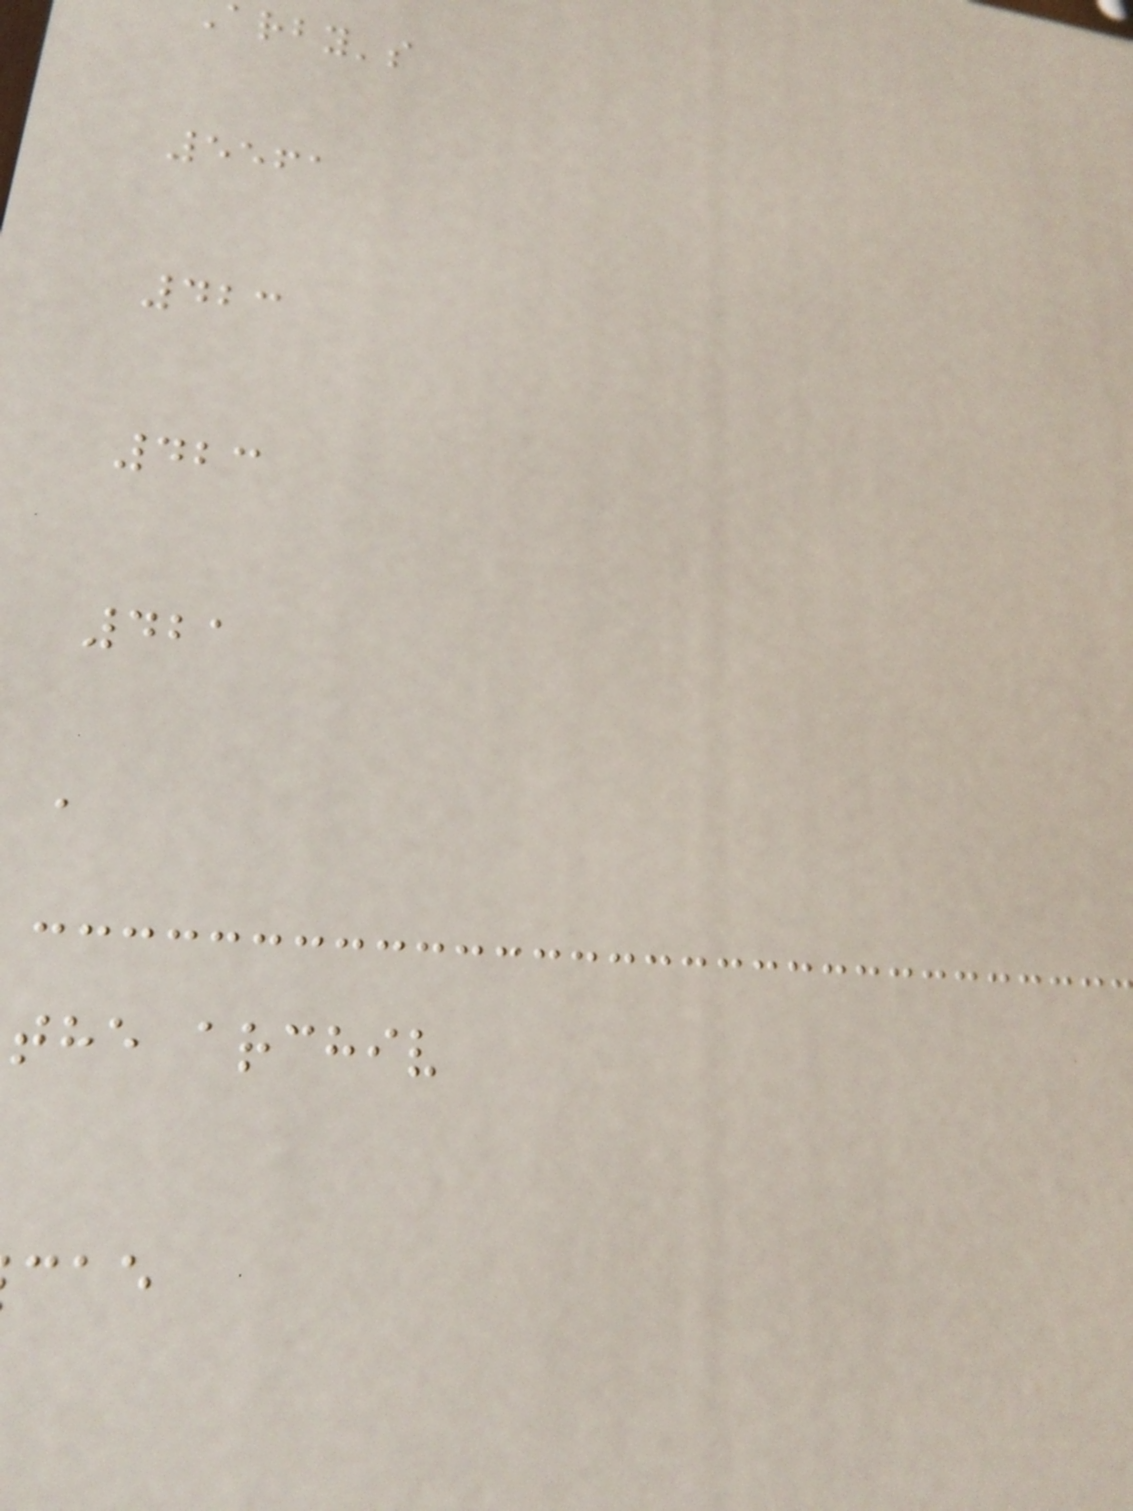arby's
5561
423
423
421
a
the archiv
